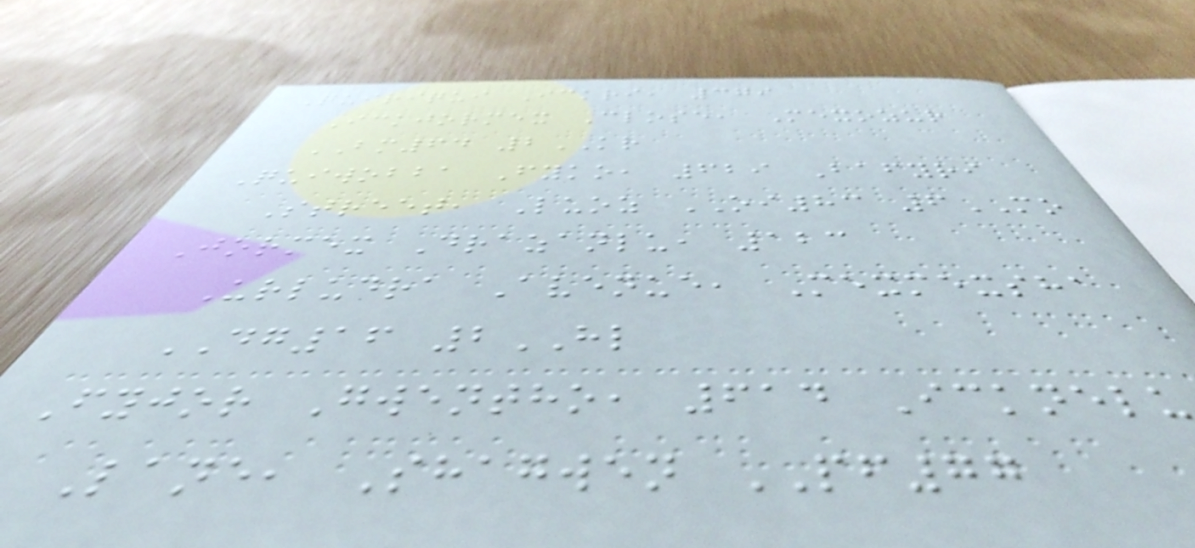Quiriqui Ickri, 379
Ickjormex Close, Mexozur
BM64 2KR
Quiwobba Fyko, 629 Bafyri
Street, Luoz OI83 6MO
Jormex Drazanlu, 123
Urludra Avenue, Mexmexsha
DG16 2HL
Fyjor Gwentho, 614 Icknelu
Lane, Shagwen PF77
